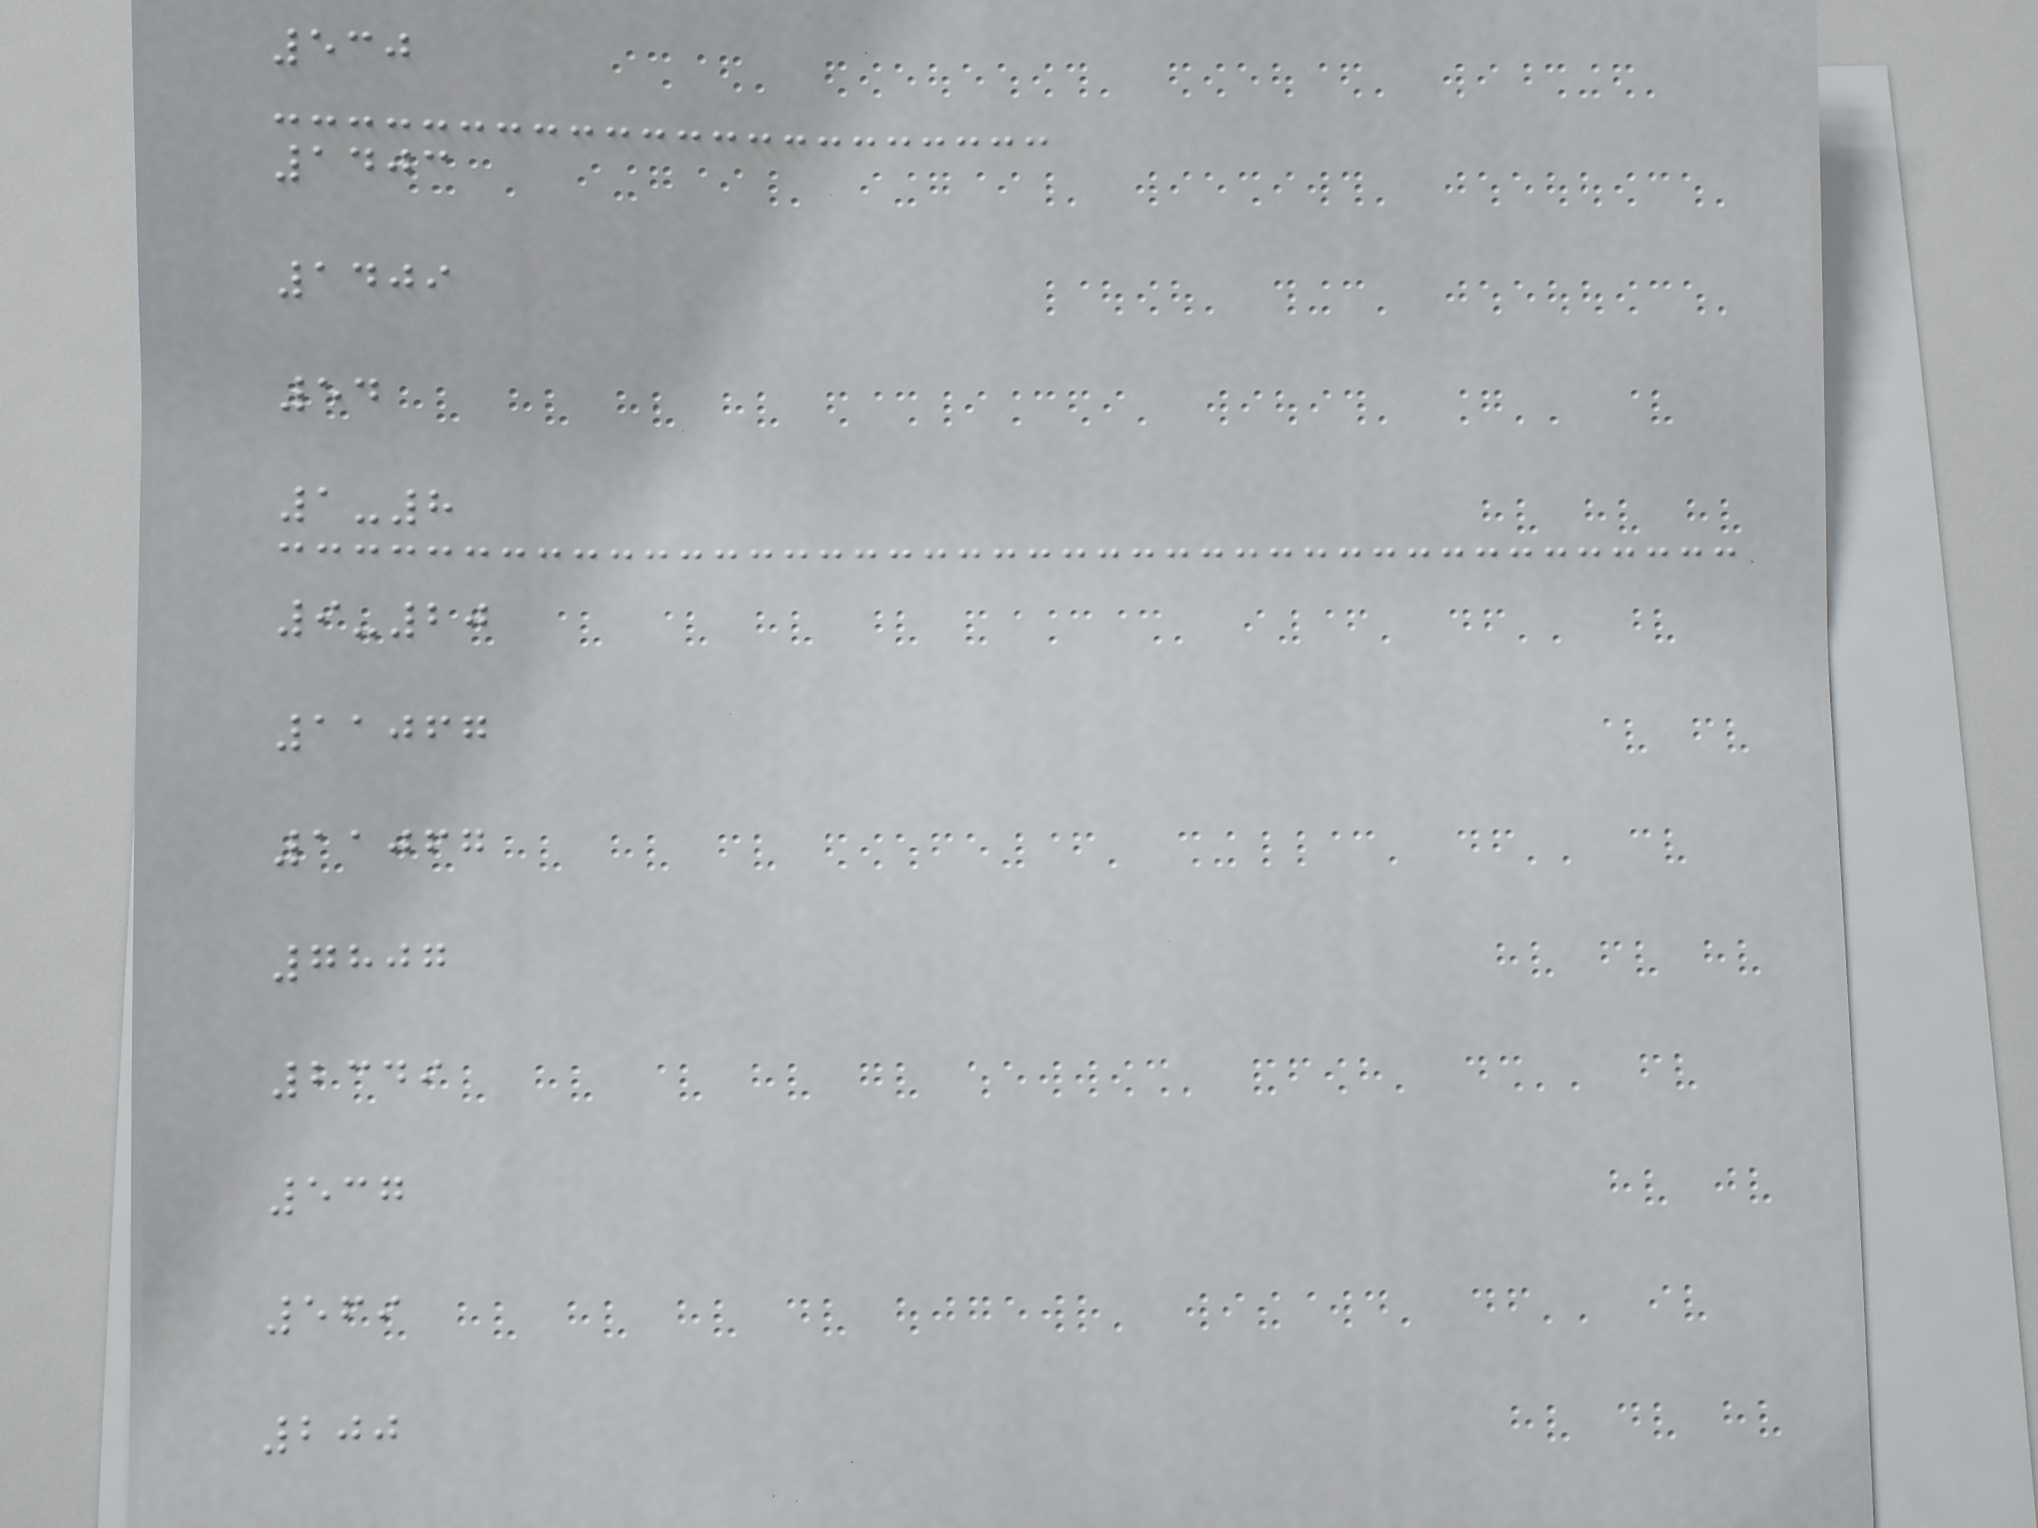530
1403
1409
54
1-8
9-20
11067
11067
7807
2349
537
569
200
